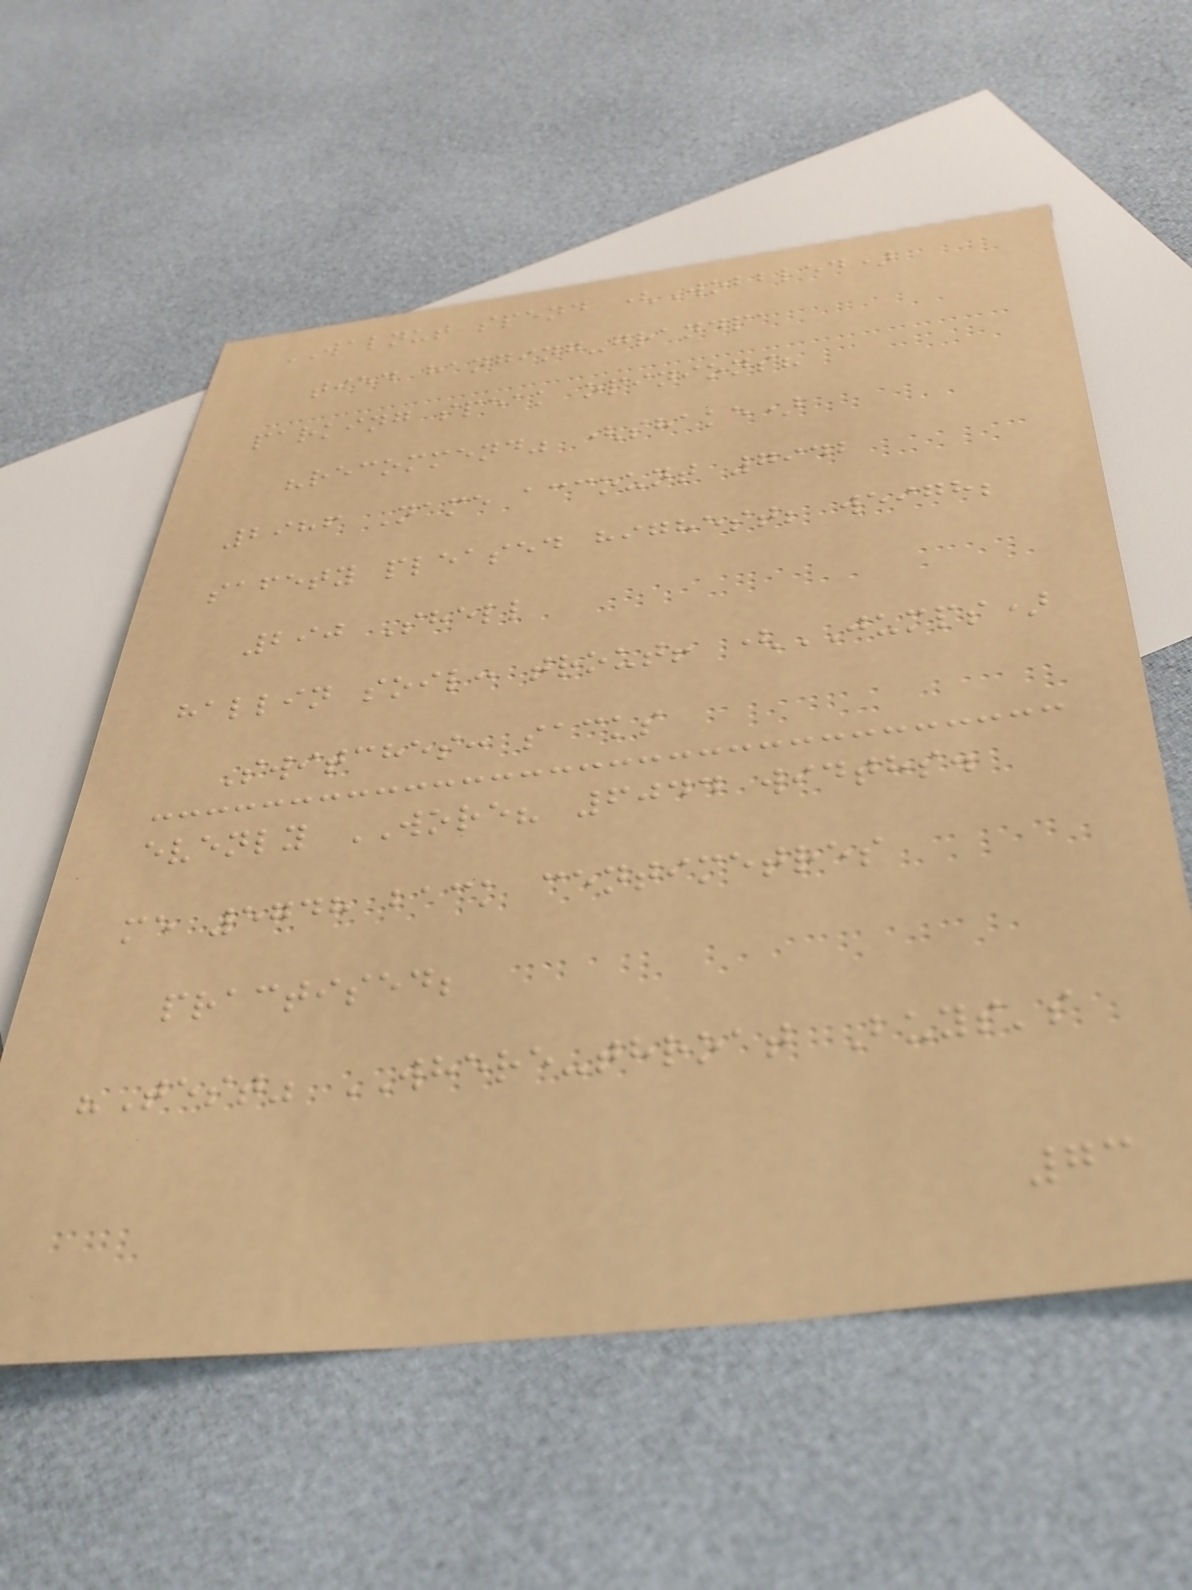WALNUT spend (Wobbled)
tied hanging-grandpa
parking speak opinions?
"recommend" (shake)
2986 Name account 7942
safety pleased highest; weigh;
290 Shell
hallin soil: trout! (JUMPS)
Switches: sacks
evenly WORE? 6044 widths.
me 5748 back centimetres
practised;
"Test" WHERE-throat Buys's
73
